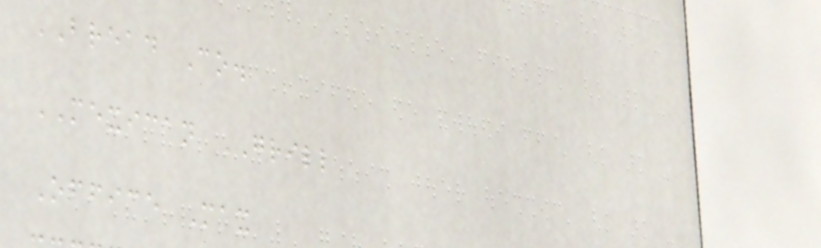BREAD Co.
MEXICAN GRILL
Office Max
